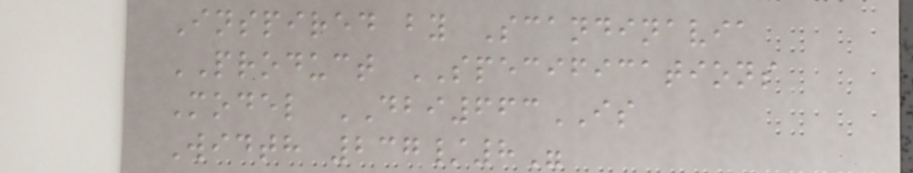Inspired by Scandinavia
PRODUCT SPECIFICATIONS
Model DBI663IS
Width 237/8"
